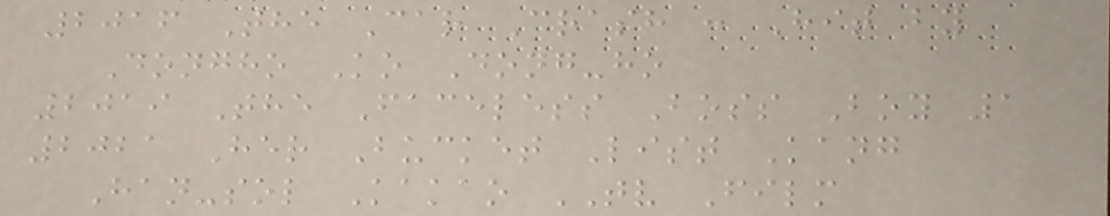2016 The Car Crash : Hit by
Dongho Ko Dong-ho
2019 The Faceless Boss Boy 1
2021 Her Bucket List Kang
Han-sol Kakao TV Film
